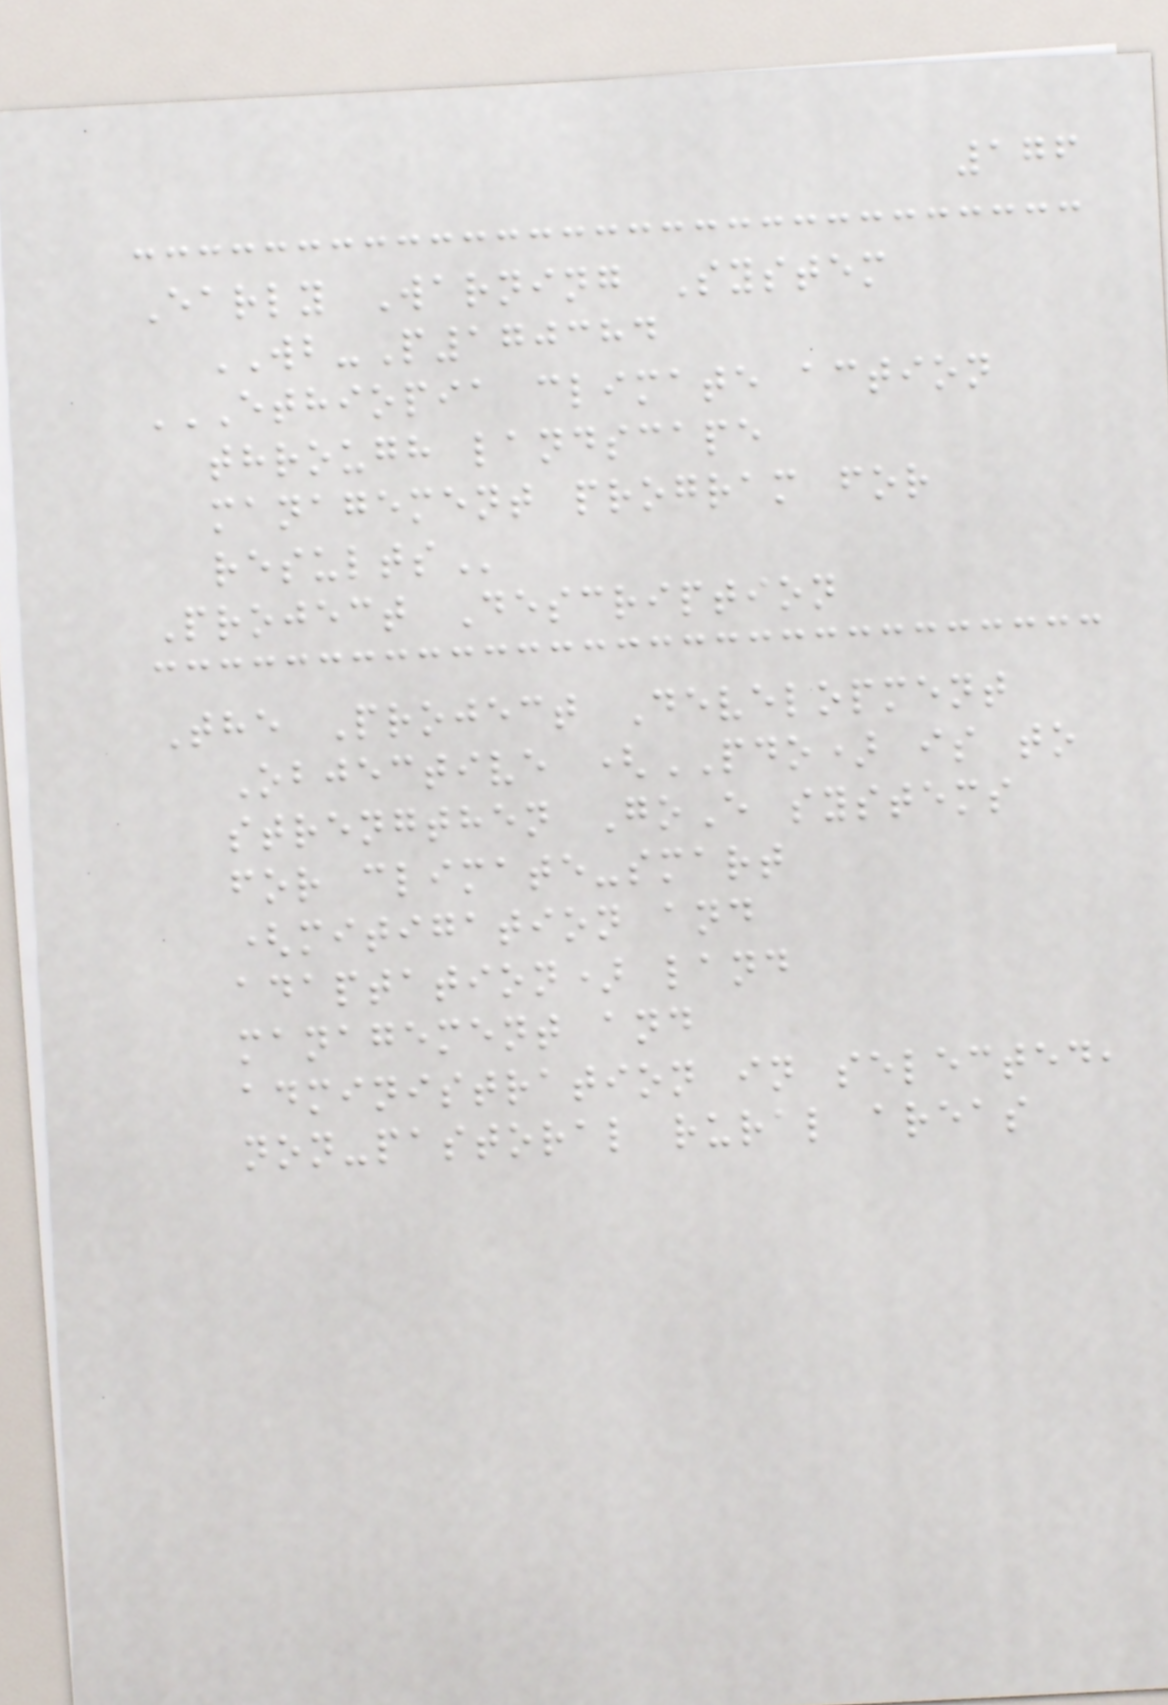176
Early Warning System
WB-P170384
ETHIOPIA CLIMATE ACTION
THROUGH LANDSCAPE
MANAGEMENT PROGRAM FOR
RESULTS
Project Description
The Project Development
Objective (PDO) is to
strengthen GoE systems
for climate-smart
(mitigation and
adaptation) land
management and
administration in selected,
non-pastoral rural areas
